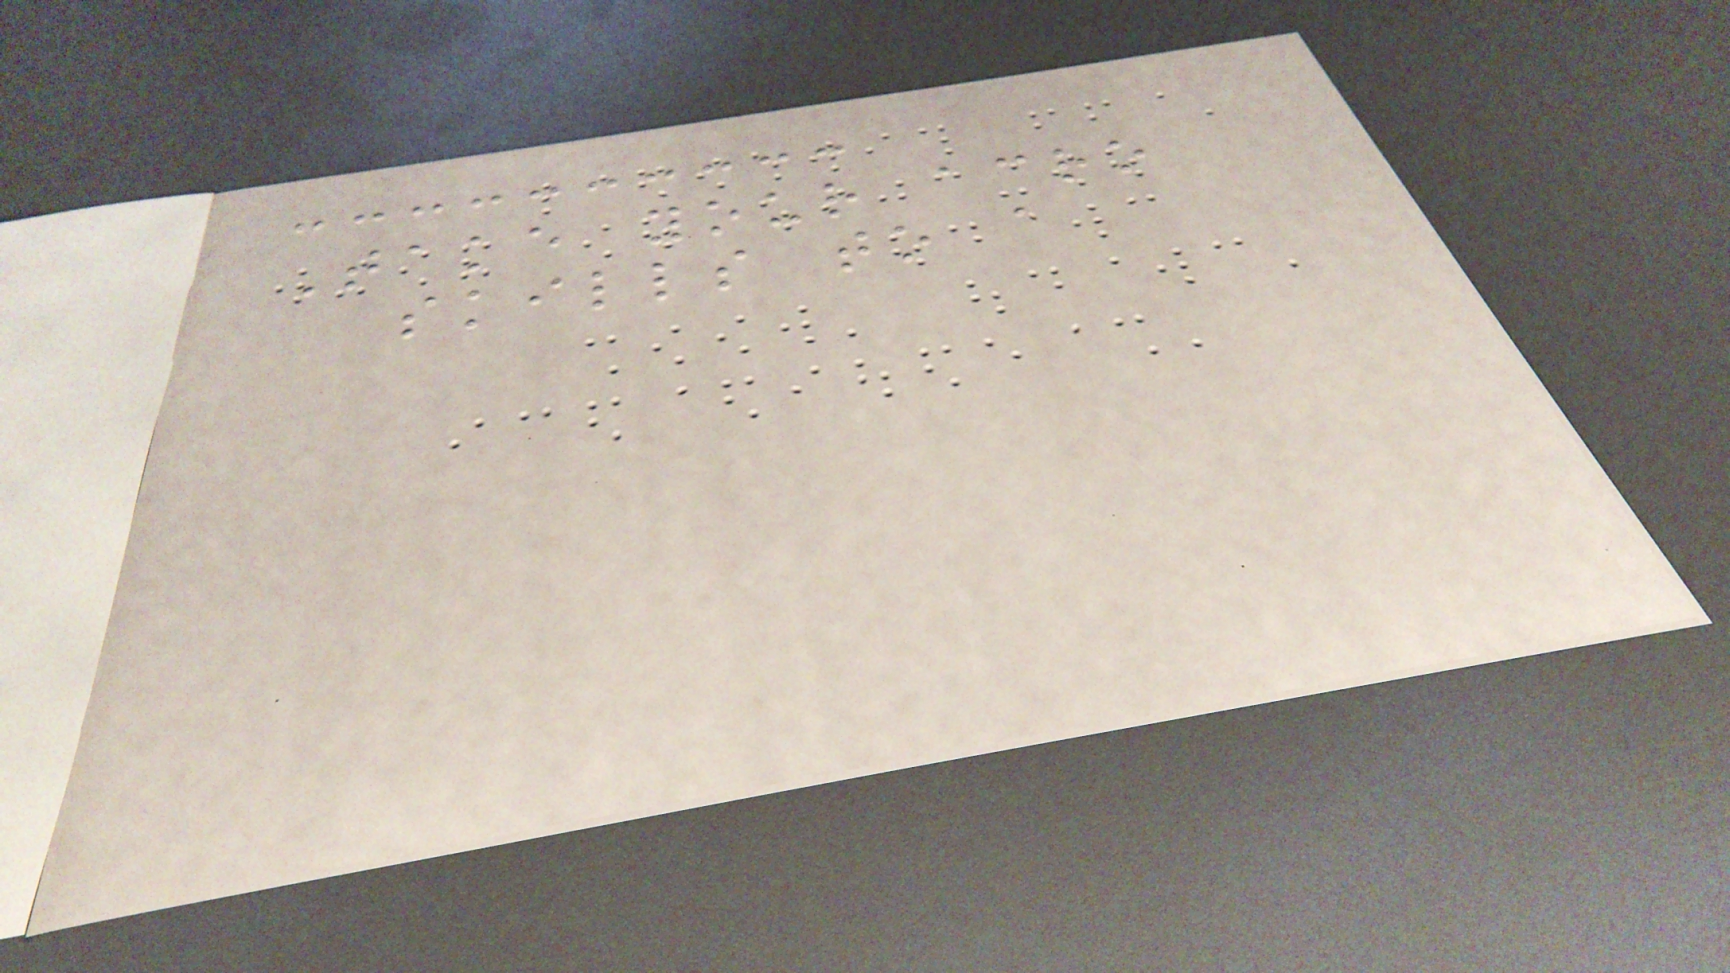Take your acro
skills to a
